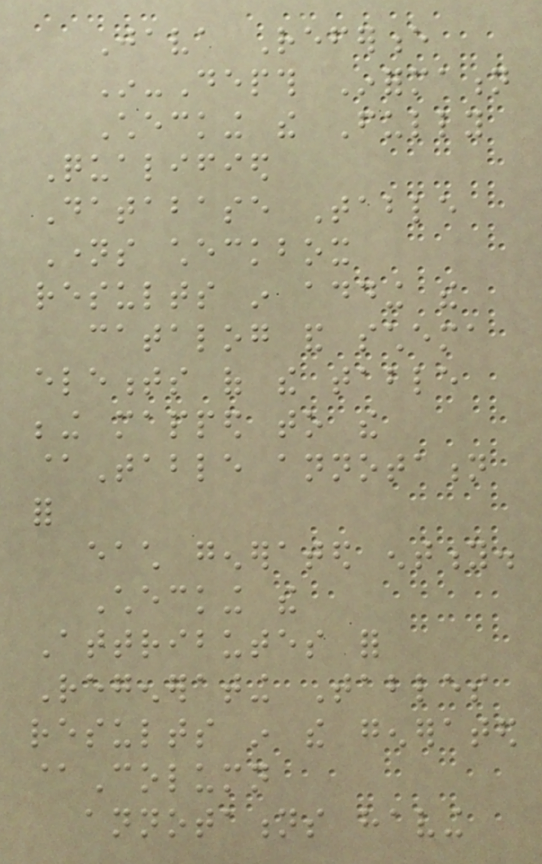Java Reference
In-Depth Information
Checking the Fully
Qualified
Database Table
Names checkbox
results in adding the
catalog and schema
elements of the table
being mapped to the
@Table annotation
for
each generated entity.
Checking the
Attributes for
Regenerating Tables
results in the generated
@Column
annotations having
